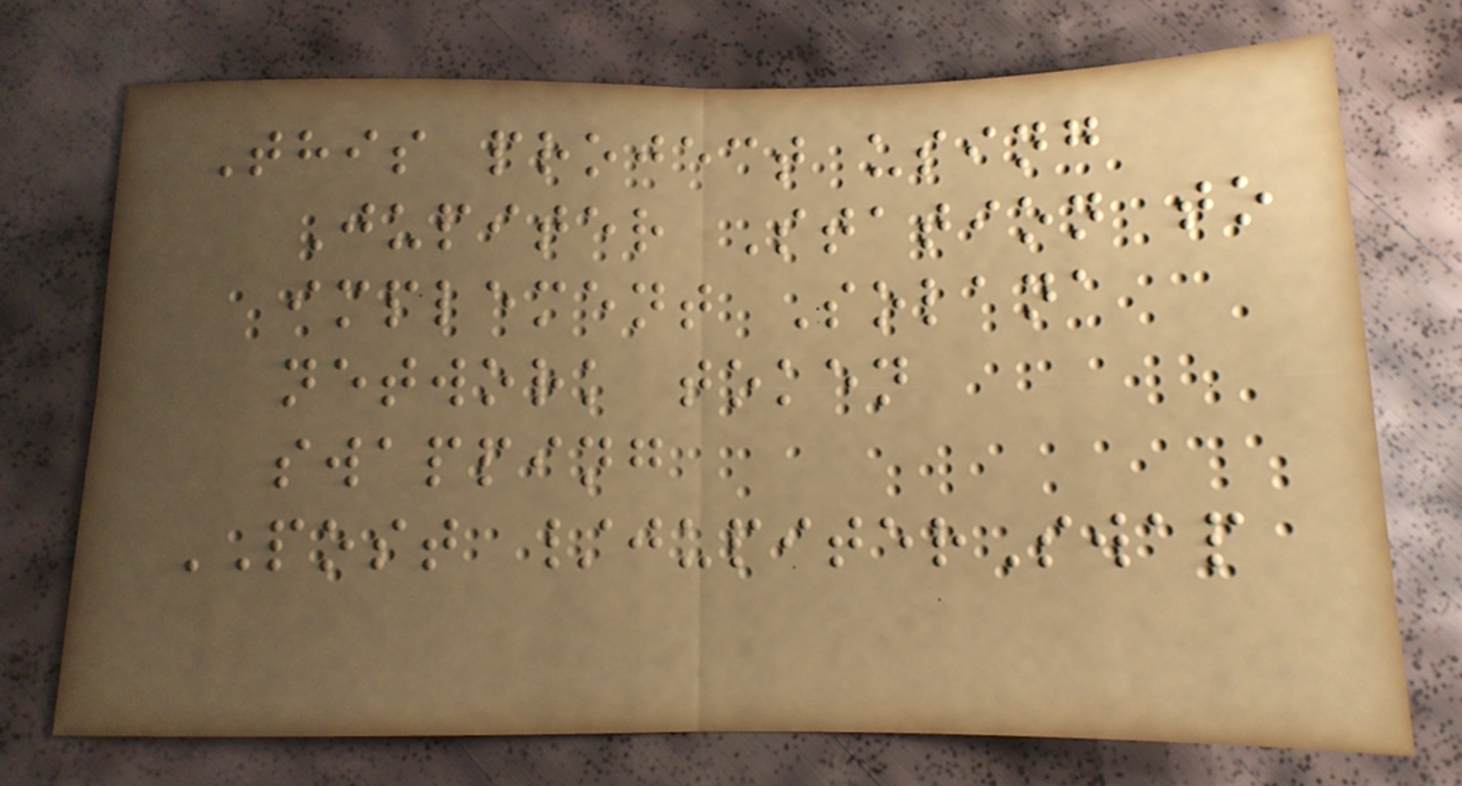This project using
Jupiter Station to
implement Solana
network token
swapping
POST /jupiterSwap
